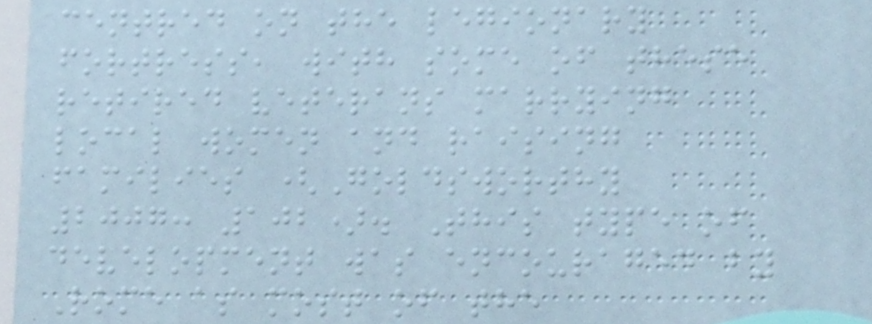centred on the legionary
fortress, with some of these
retired veterans marrying
local women and raising
families (Goldsworthy
2007: 102). This type of
development was encouraged by
Rome as most of the
